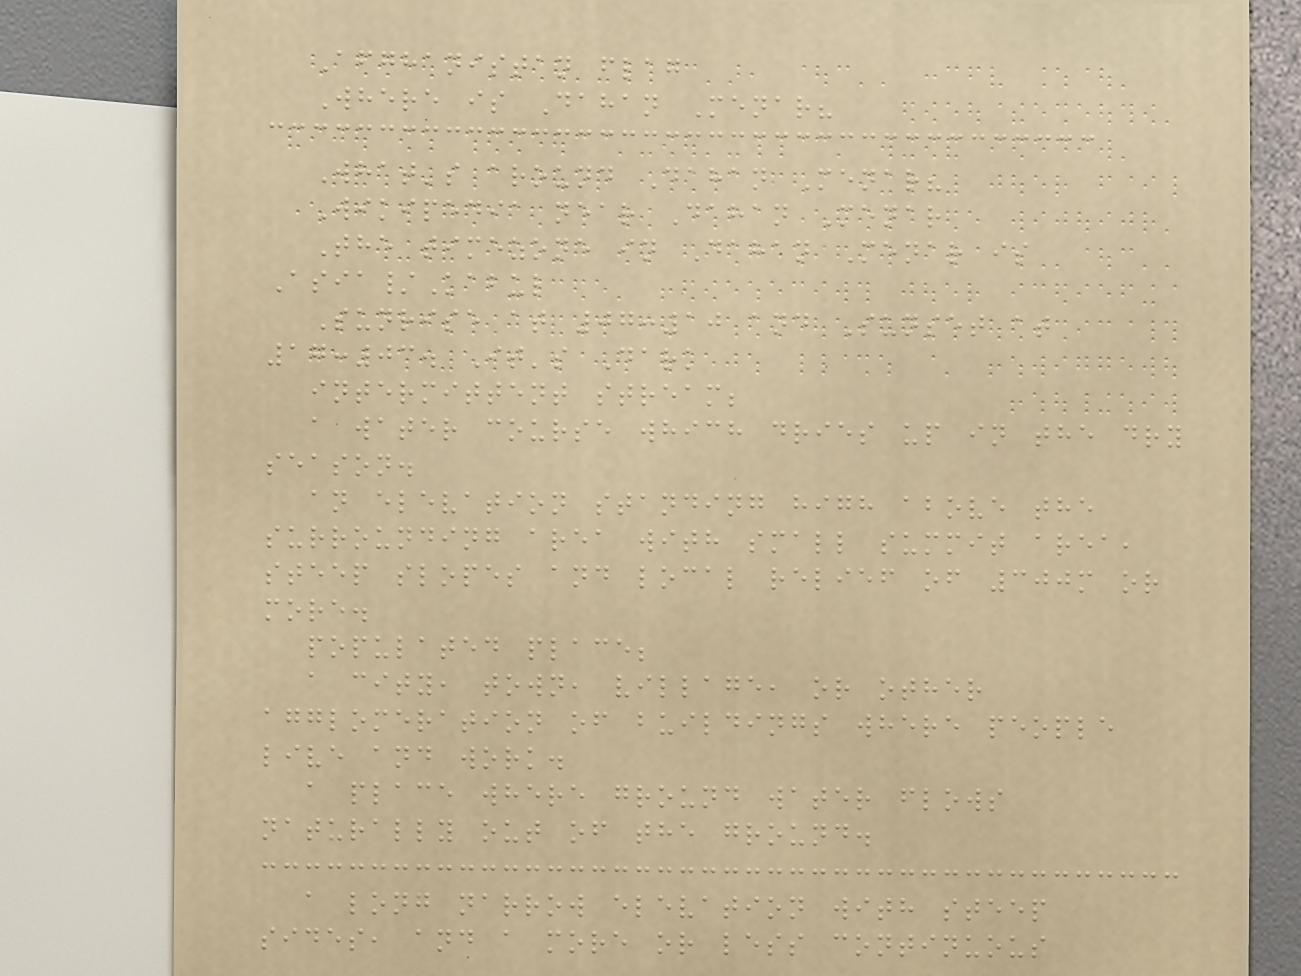Afghanistan flag
Where is Dahan Menar?
What's around Dahan Menar?
Wikipedia near Dahan Menar
The timezone in Dahan Menar is
Asia/Kabul
Sunrise at 07:10 and Sunset at
17:03. It's Dark
intermittent stream;
a water course which dries up in the dry
season.
an elevation standing high above the
surrounding area with small summit area,
steep slopes and local relief of 300m or
more.
populated place;
a city, town, village, or other
agglomeration of buildings where people
live and work.
a place where ground water flows
naturally out of the ground.
a long narrow elevation with steep
sides, and a more or less continuous
